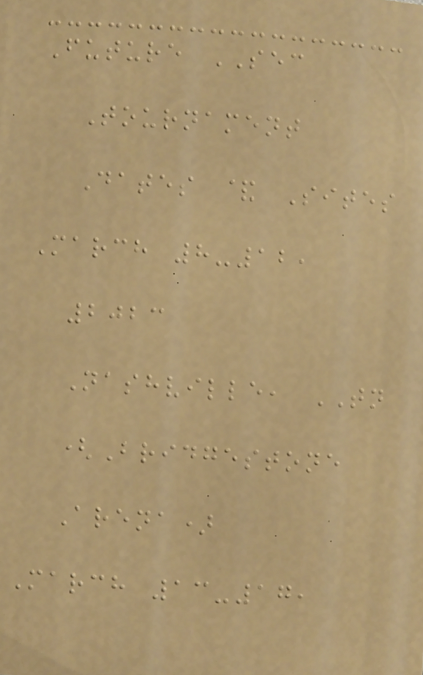Future SEC
Tournament
Dates & Sites
March 8-12,
2023
Nashville, TN
(Bridgestone
Arena)
March 13-17,
